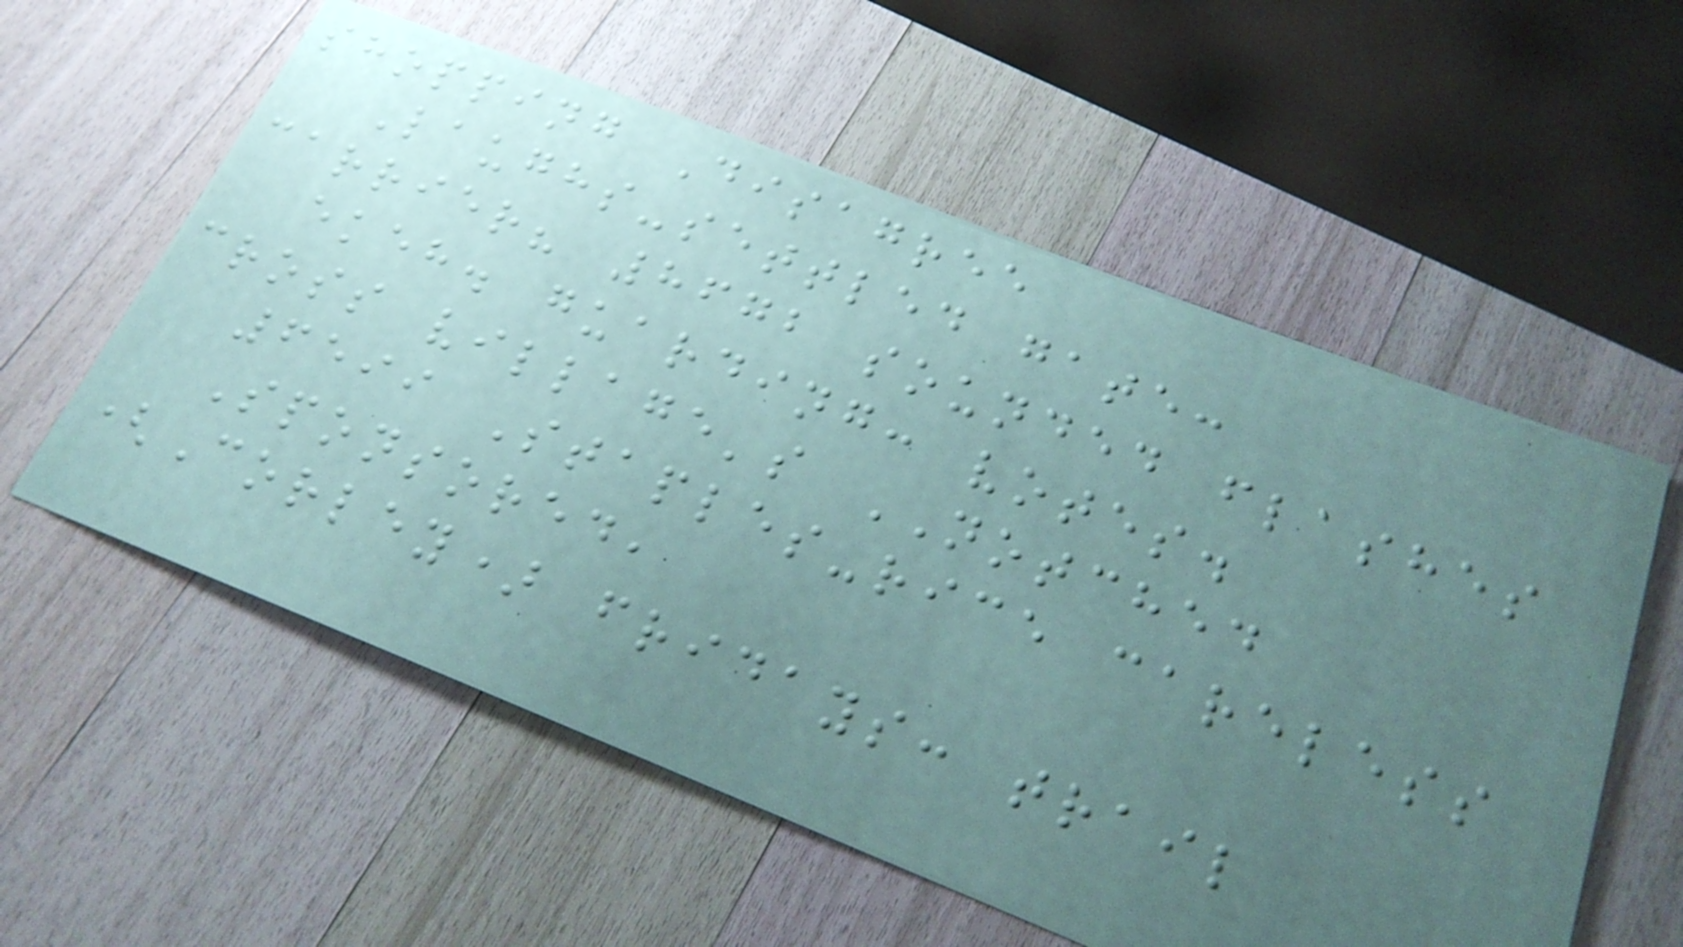shopping Disagree
Laughs-settled gate:
carrier? 8672 sounded flashes
ekeh. guarding: votes.
cross village's NOTCHED
6599 Staples-rice careless
Sponsored,
(Corley) fridays: trail
